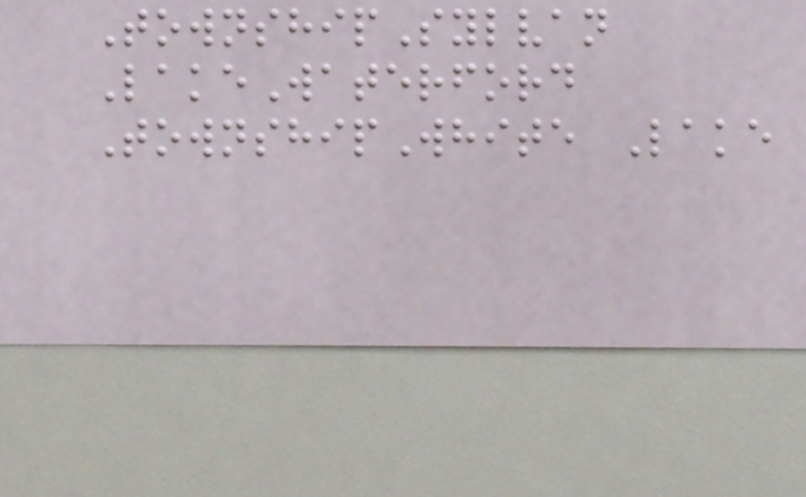TownshipSylvan
LakeWaterford
TownshipWhite Lake
